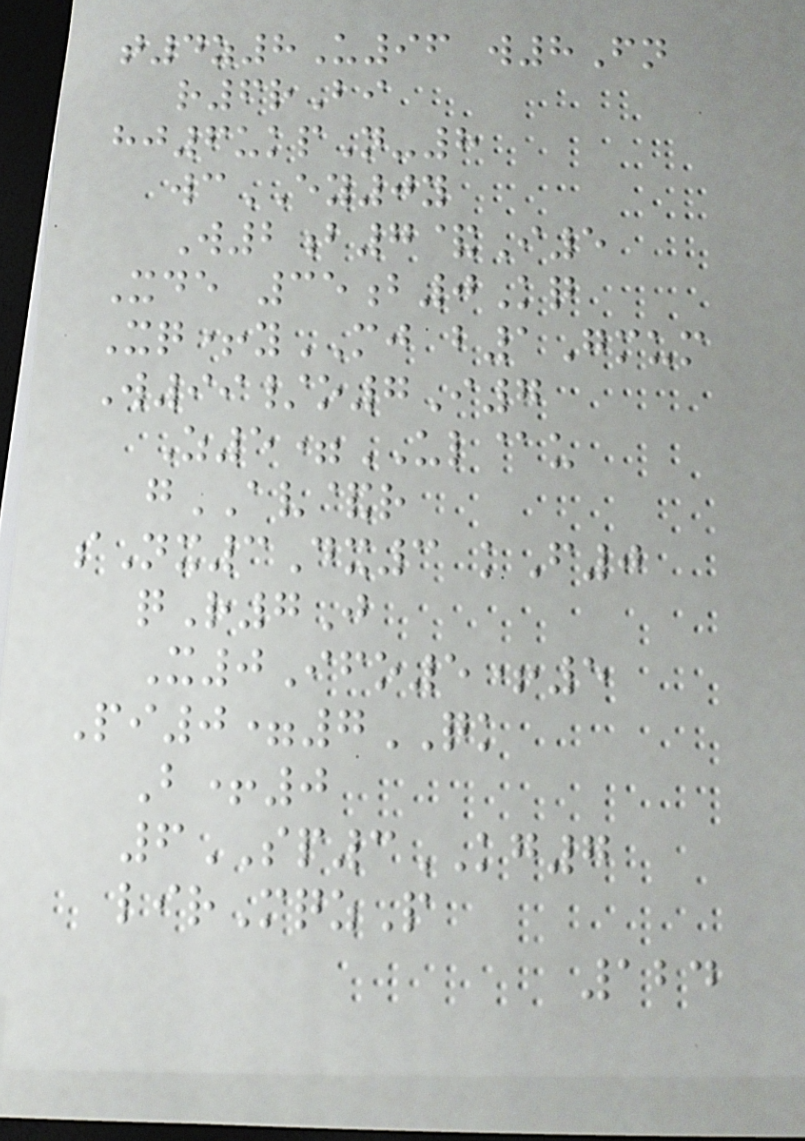t4z8U96 w8Fn
r6rBi
hj6ukpN-8
wcEY0y
W2b7&I5
Xde 35b0Kq
Xq+yMJ b1Gmum
W99/o7I7
Z5=UL@u
gAV&r
sNx3Dx3 kF0
qR7J
X0Ifo5+5
Pi0=7QK
B+0
6SP3KG7
lirMqzP
124
